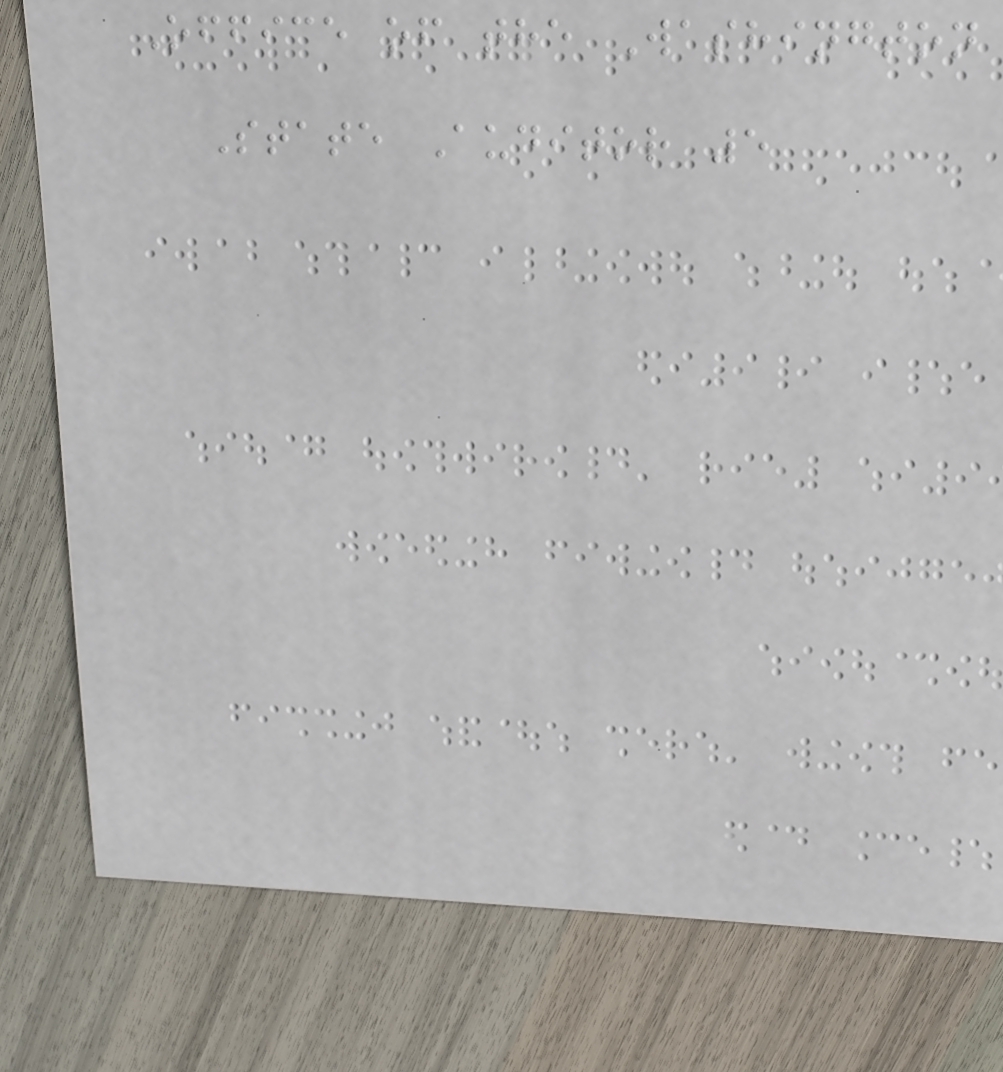Office of the Washington
State Auditor 5
